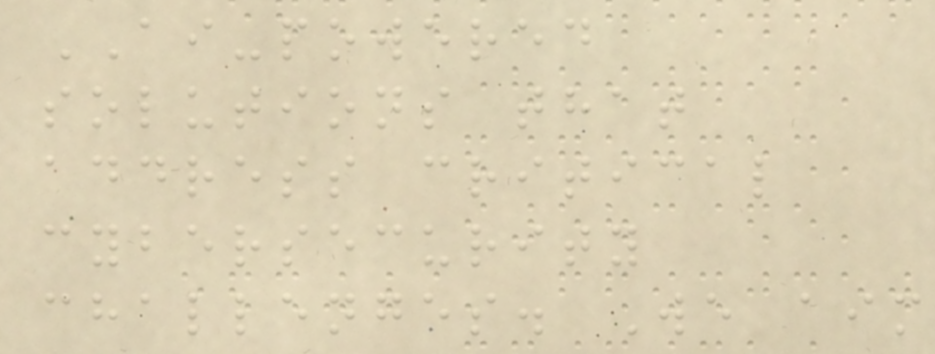AI-powered
solutions that
address critical
cybersecurity
challenges. We aim
